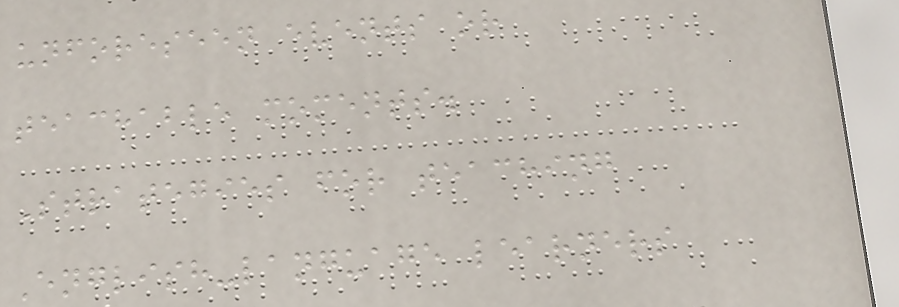unforeseen events or
teachable moments.
Strategies for teaching
English-language learners
